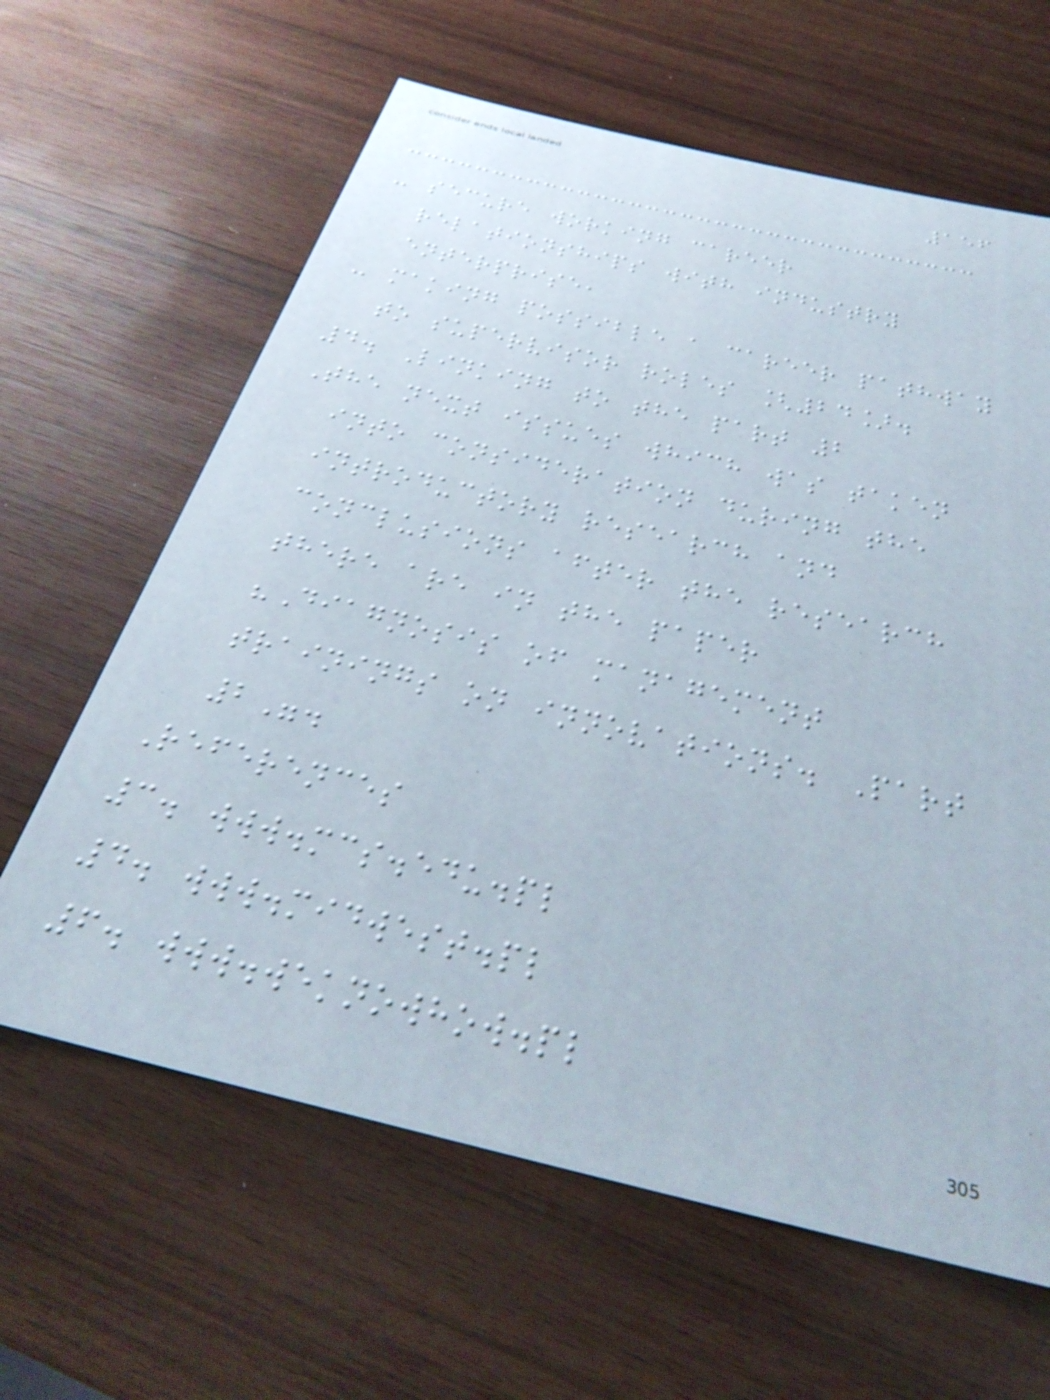156
- secure working career
relationships with industry
enterprise,
- making possible a career pathway
to supervisor roles [24].
4. Linking to the part 2
The next issues which was taken
into consideration during the
introductory research and
conclusions after the research
there are in the paper
"Diagnosis of management
trainings on innovations. Part
2".
References
3. www.mcs.edu.pl
4. www.midwest.pl
6. www.weknowhow.pl
